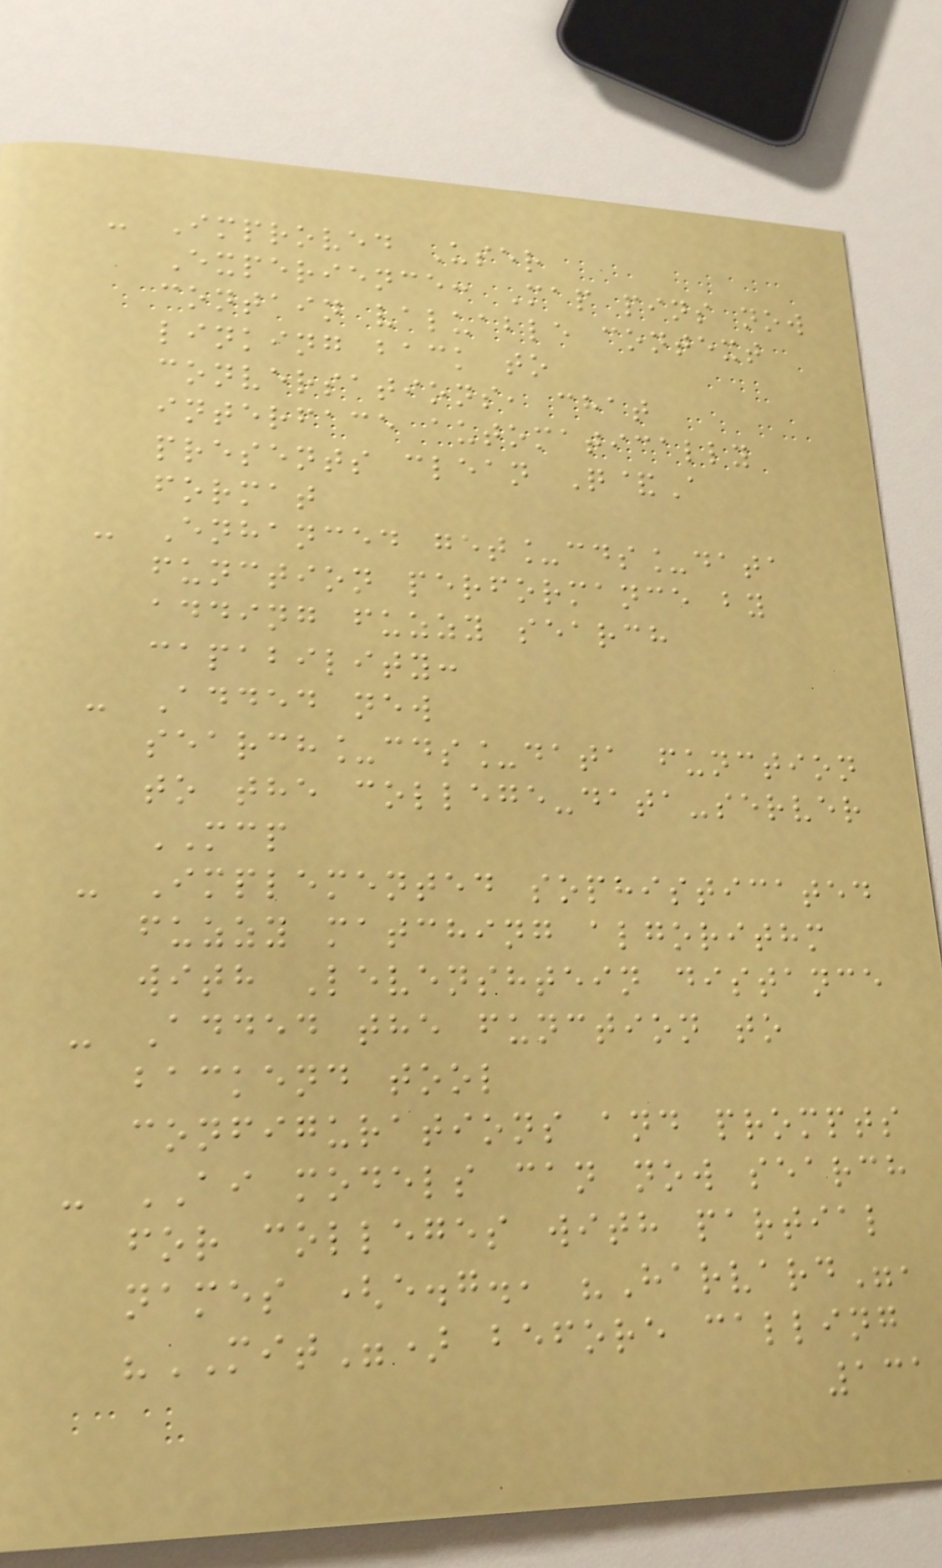- Improved User
Experience: Map pins now
contain valuable context
linking back to
conversations, chat
interface automatically
presents clean Q&A
format
- Enhanced get_cds_data
function performance by
adding fuzzy search
capability:
- Added new
search_cds_data function
to the college-data-server
MCP
- Implemented sophisticated
fuzzy matching algorithm
with Levenshtein distance
- Added the function to
backend tool
configurations and prompts
- AI models can now search
for colleges with partial
names (e.g., "Harvard",
"MIT") before calling
131
